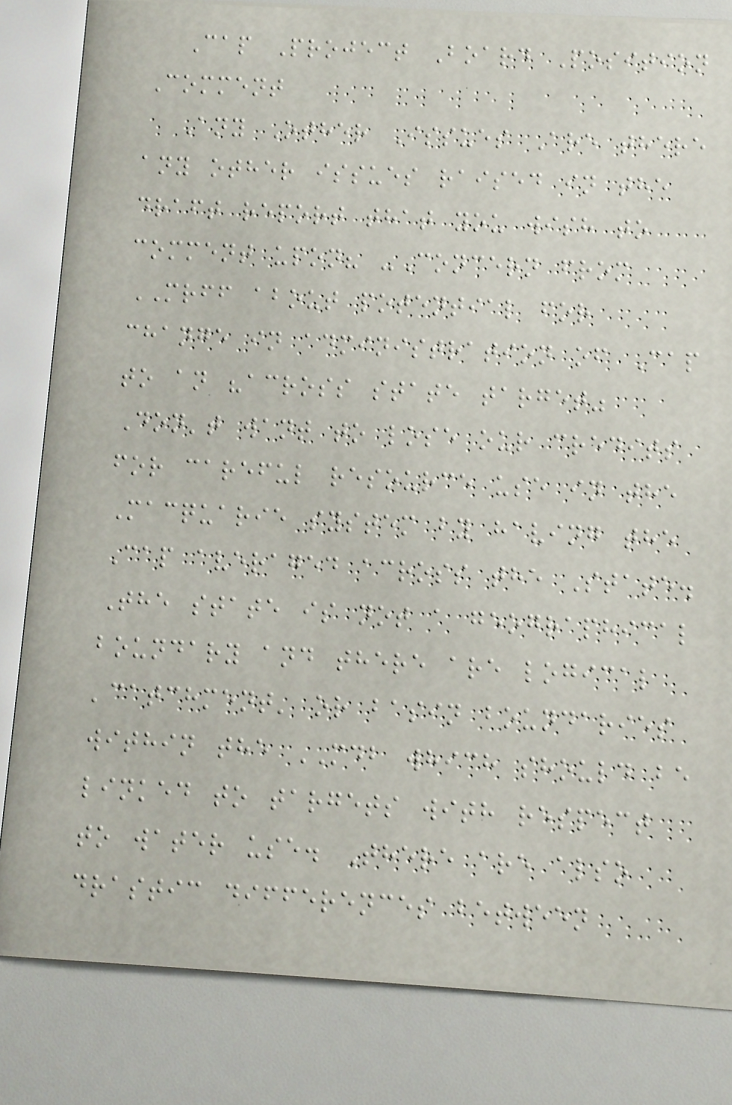Cap Project Board Position
Comment
Any Other Issues Are there
any other issues raised in the
draft report that you wish to
comment upon? -Concern from
MRFF about potential for
change in administration of Cap
to an "across state target"
Don't want to lose our credits
for careful resource use in the
Macquarie system by having the
Cap averaged across the State.
The state is not a geographical
boundary and there are logical
'catchment' or basin boundaries
within the MDB which should be
linked to targets with respect
to water use. There are also
drastic differences between
